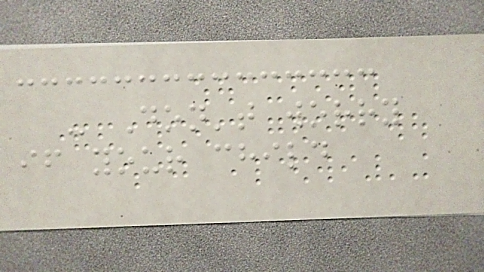- Don't worry
if your child
